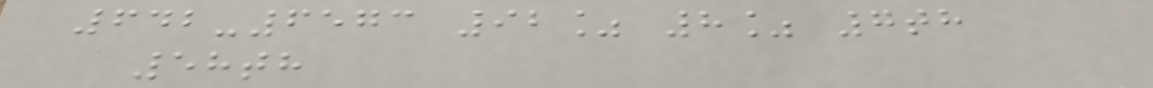642-6573 92% 8% 7th
58th
